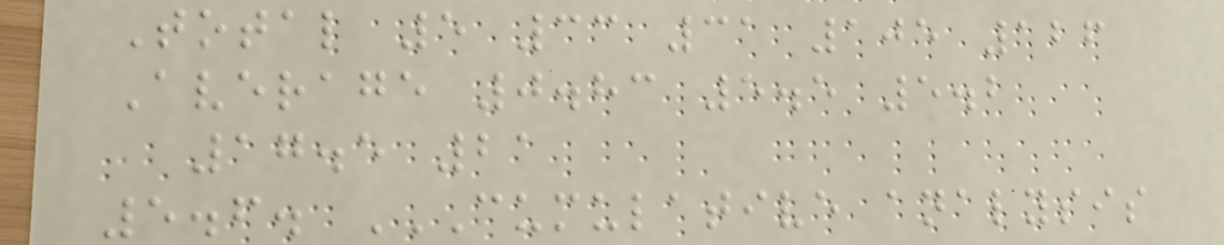Total 5 33 31 105 126
Average 0.83 5.5 5.2
17.5 21
5.6. CUMULATIVE ANALYSIS
